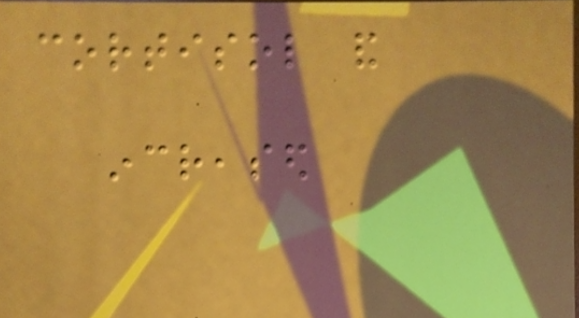cortisol and
increased
